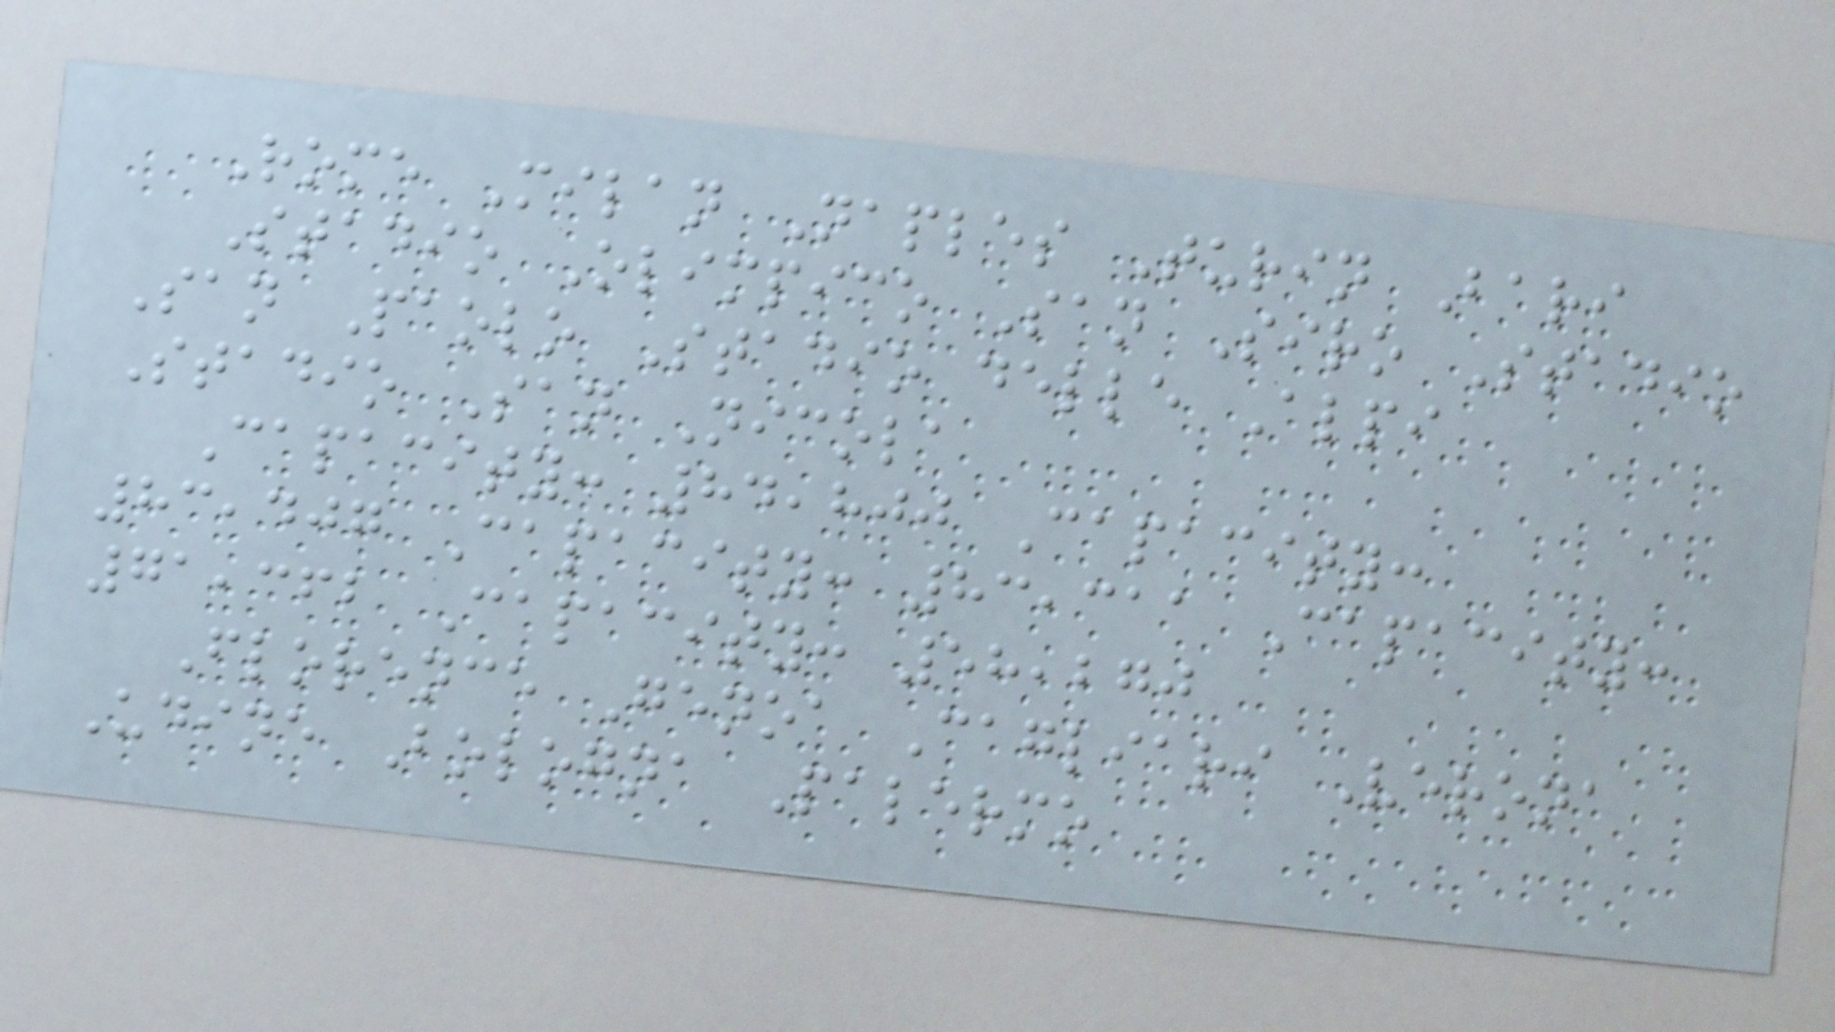Rome Milan Naples Turin Bari
Stadio Olimpico San Siro Stadio
San Paolo Stadio delle Alpi
Stadio San Nicola
Capacity: 84,800 Capacity:
83,407 Capacity: 83,311 Capacity:
71,362 Capacity: 58,270
Florence Genoa Cagliari Verona
Udine Bologna Palermo
